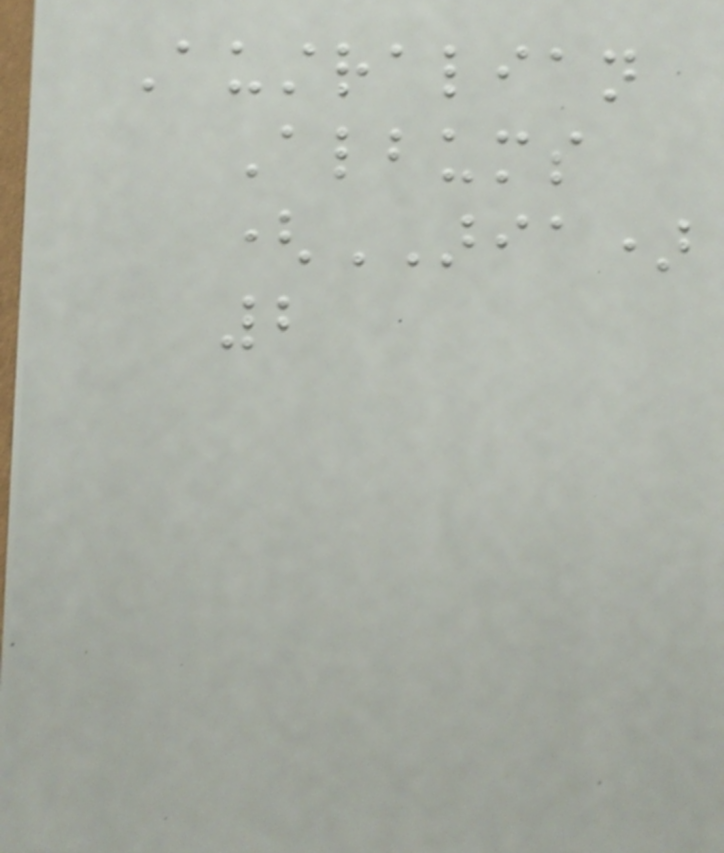Australian
Albums
(ARIA)
2
